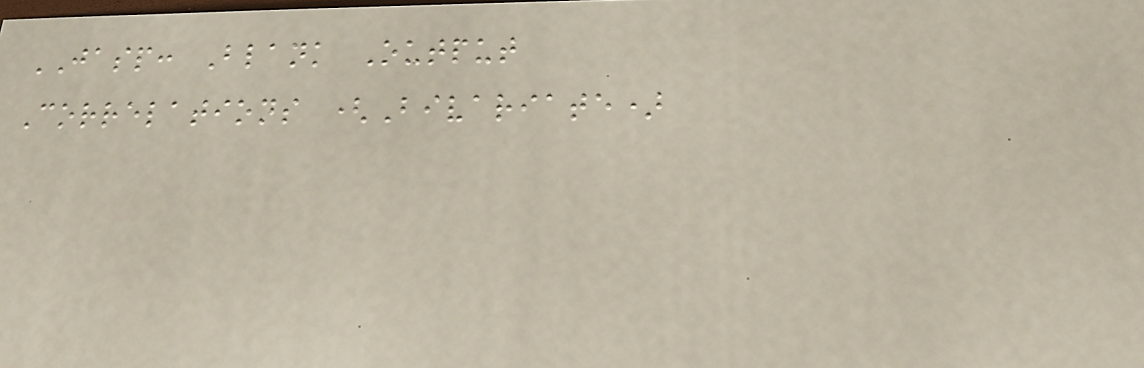JASP: Blank Output
Correlations (Bivariate)
